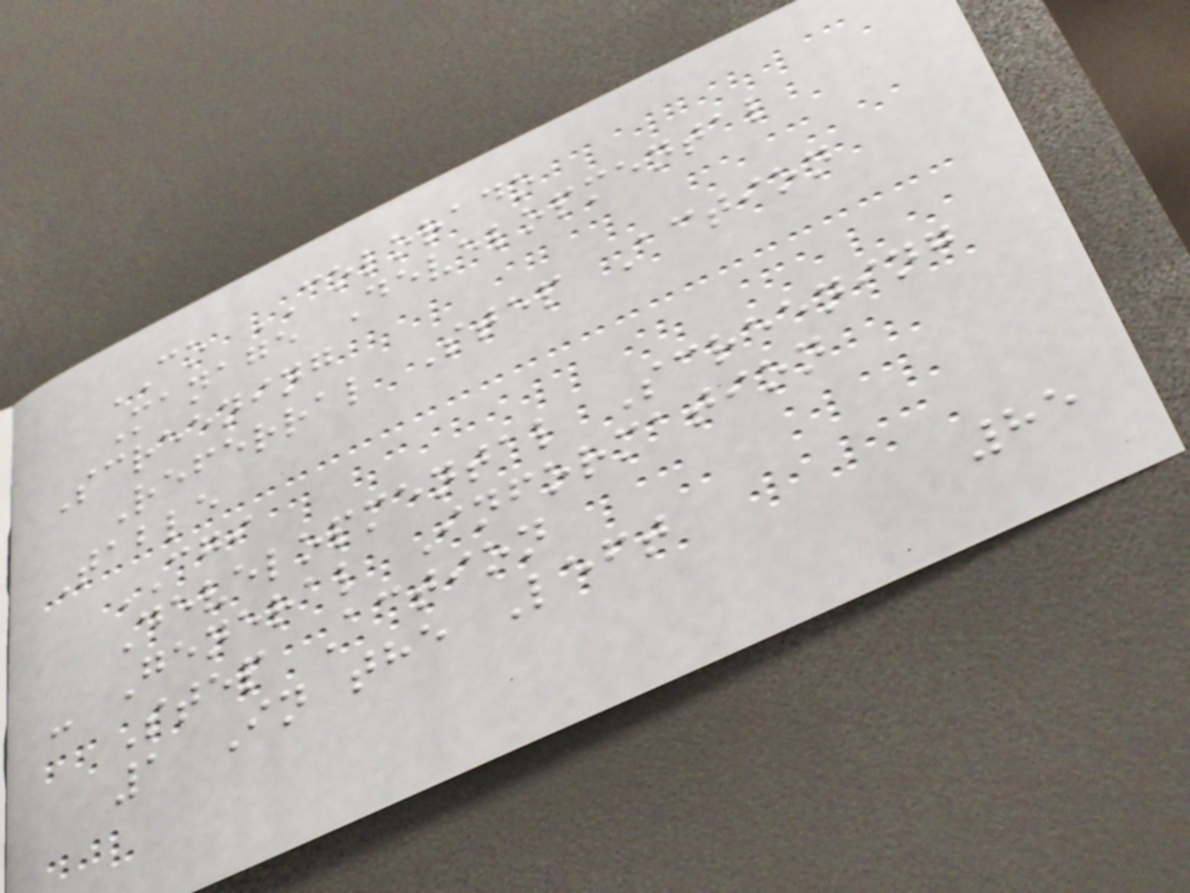CO COLORADO
Manage Developmental
Screening
Referral Step Action
Table
CGI
Developmental Screening
- General Information
Step Action
1 In the Left
85
